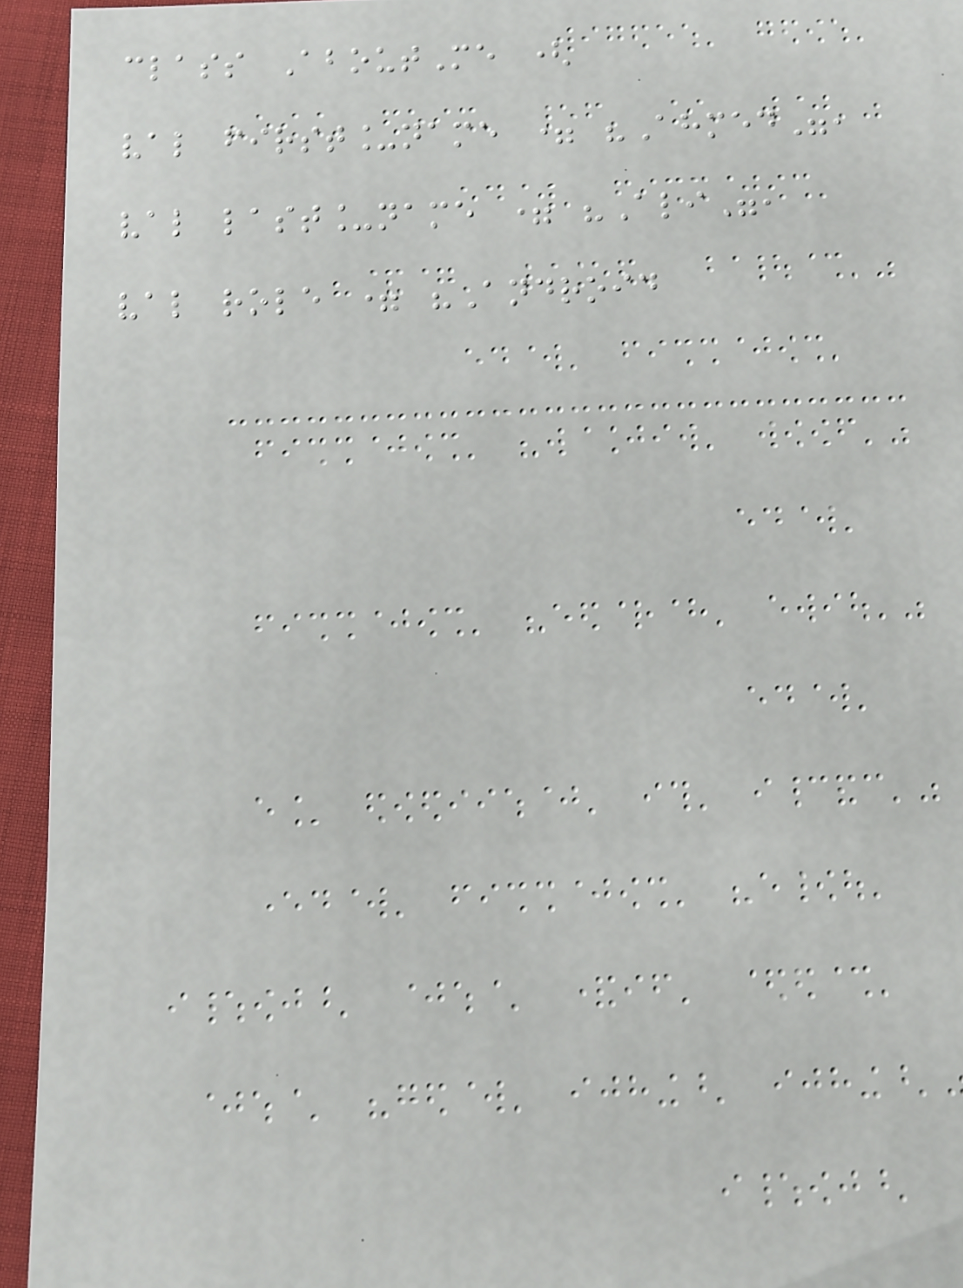class AboutMe (
val first_name = "Ahmed",
val last_name = "Ali",
val role = "Android
